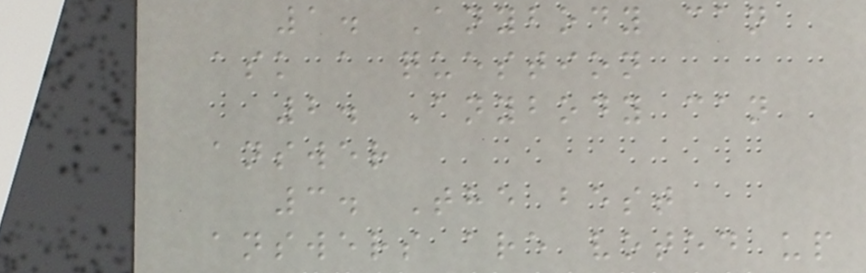1. Anybody can
ask a question
2. Anybody can
answer
3. The best
answers are voted up
